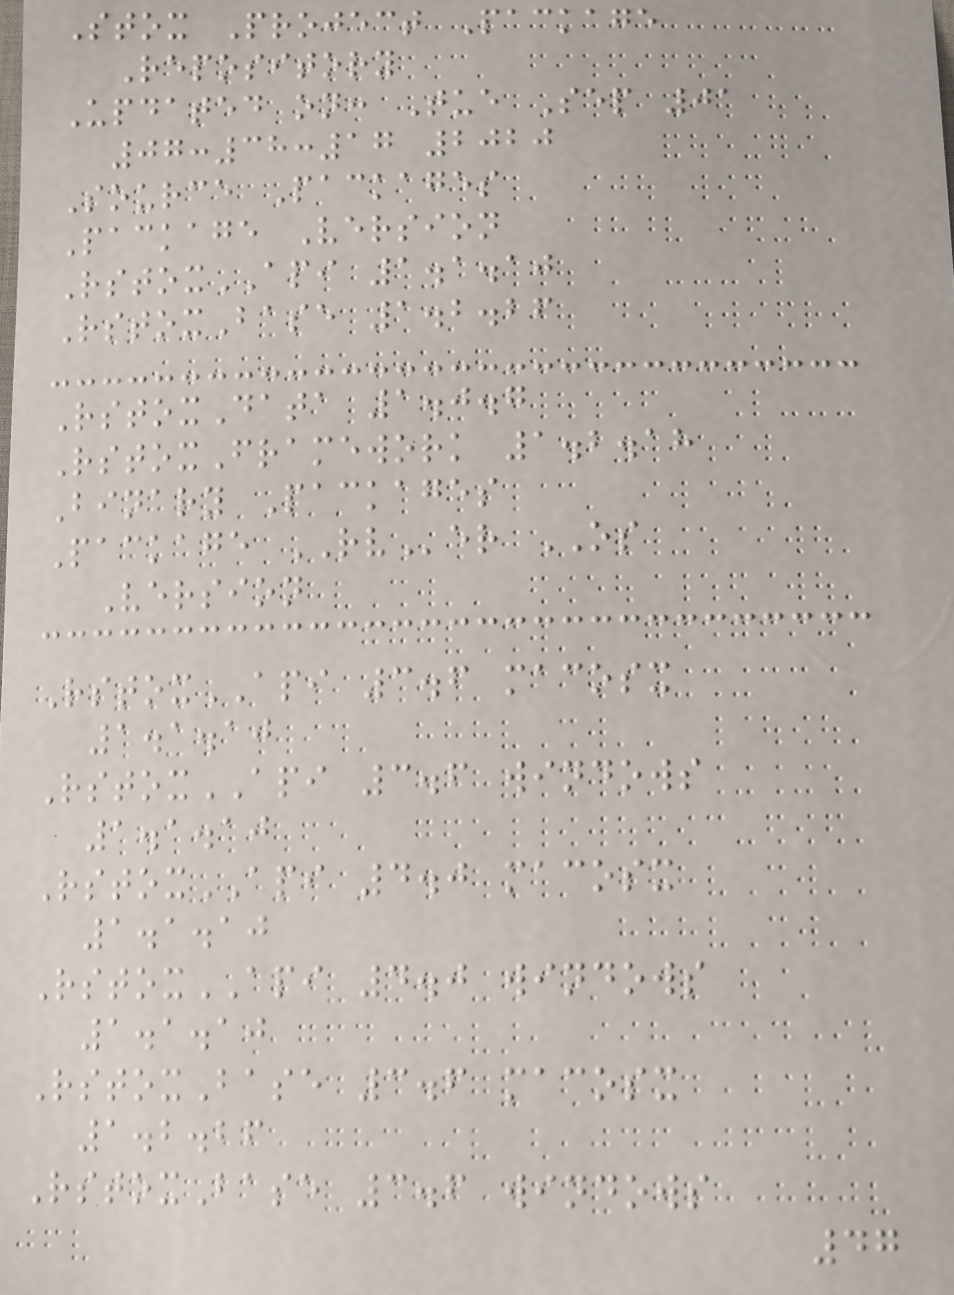Stox Project Package
Repository
Updated on: Tue Sep 01
07:38:17 2020
Source Packages
Package Version
RstoxAPI 1.1.10
RstoxBase 1.2.26
RstoxData 1.0.7
RstoxFramework 1.2.18
Binary Packages
Package RVer OS
Version
RstoxAPI 3.6 macosx
1.1.10
RstoxAPI 3.6 windows
1.1.10
RstoxAPI 4.0 macosx
1.1.10
RstoxAPI 4.0 windows
1.1.10
RstoxBase 3.6 macosx
1.2.26
RstoxBase 3.6 windows
47
